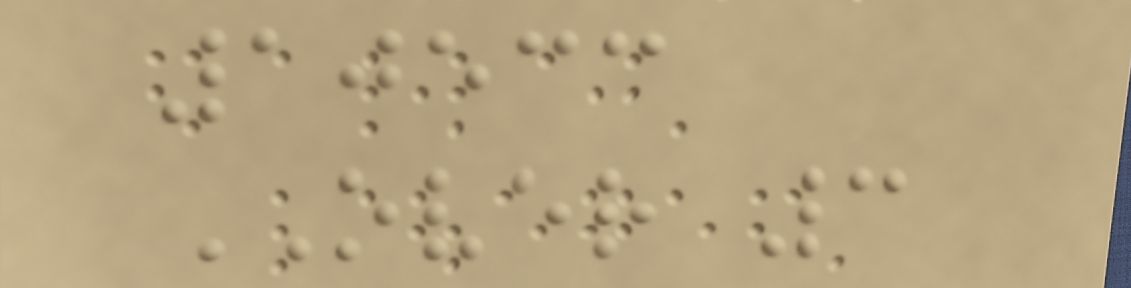10533
OVER 3
